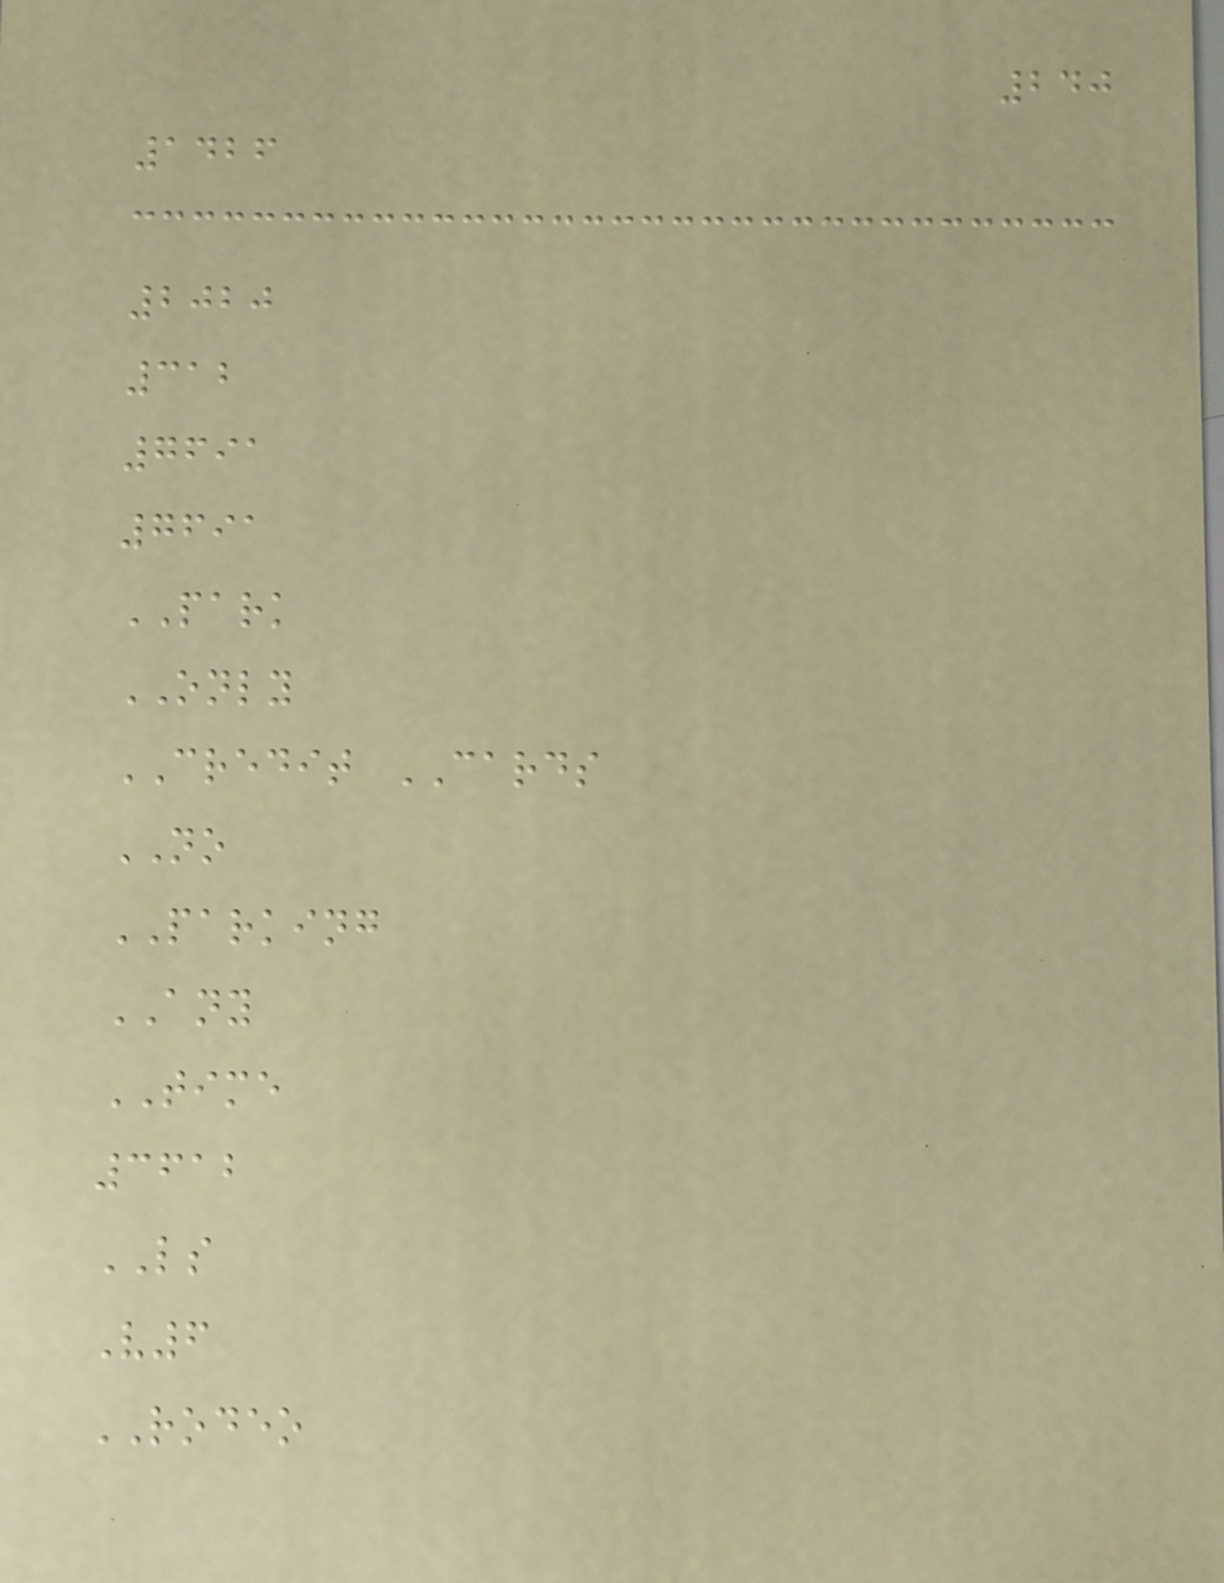240
1426
2020
312
7691
7691
PARK
ONLY
CREDIT CARDS
NO
PARKING
ANY
TIME
3612
LS
V6
RODEO
